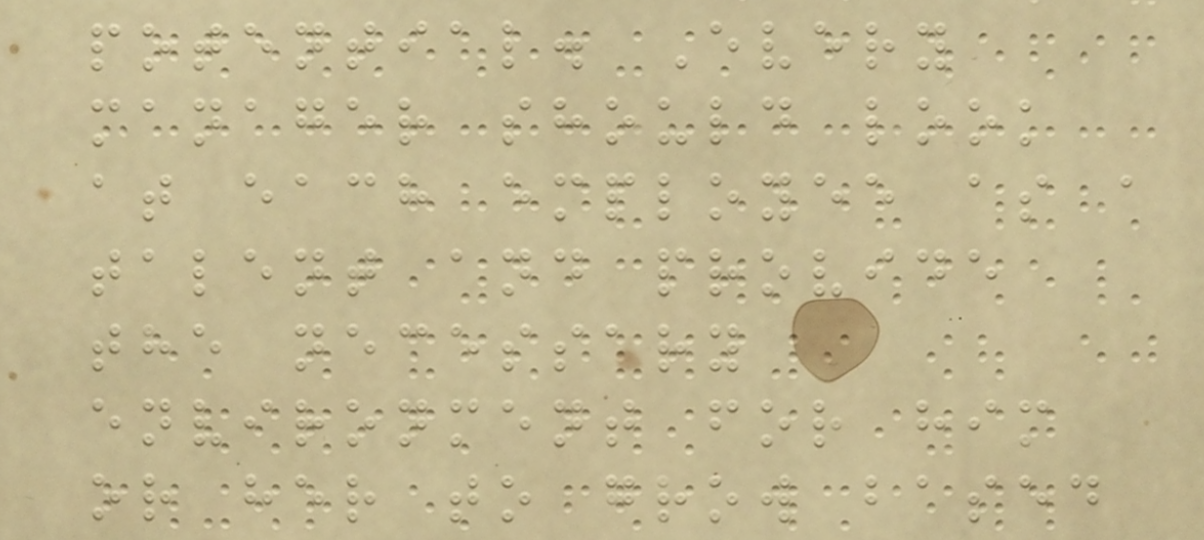potential. Every
manager should look
at each employee as a
talent and provide
the necessary
environment for him
or her to grow based
